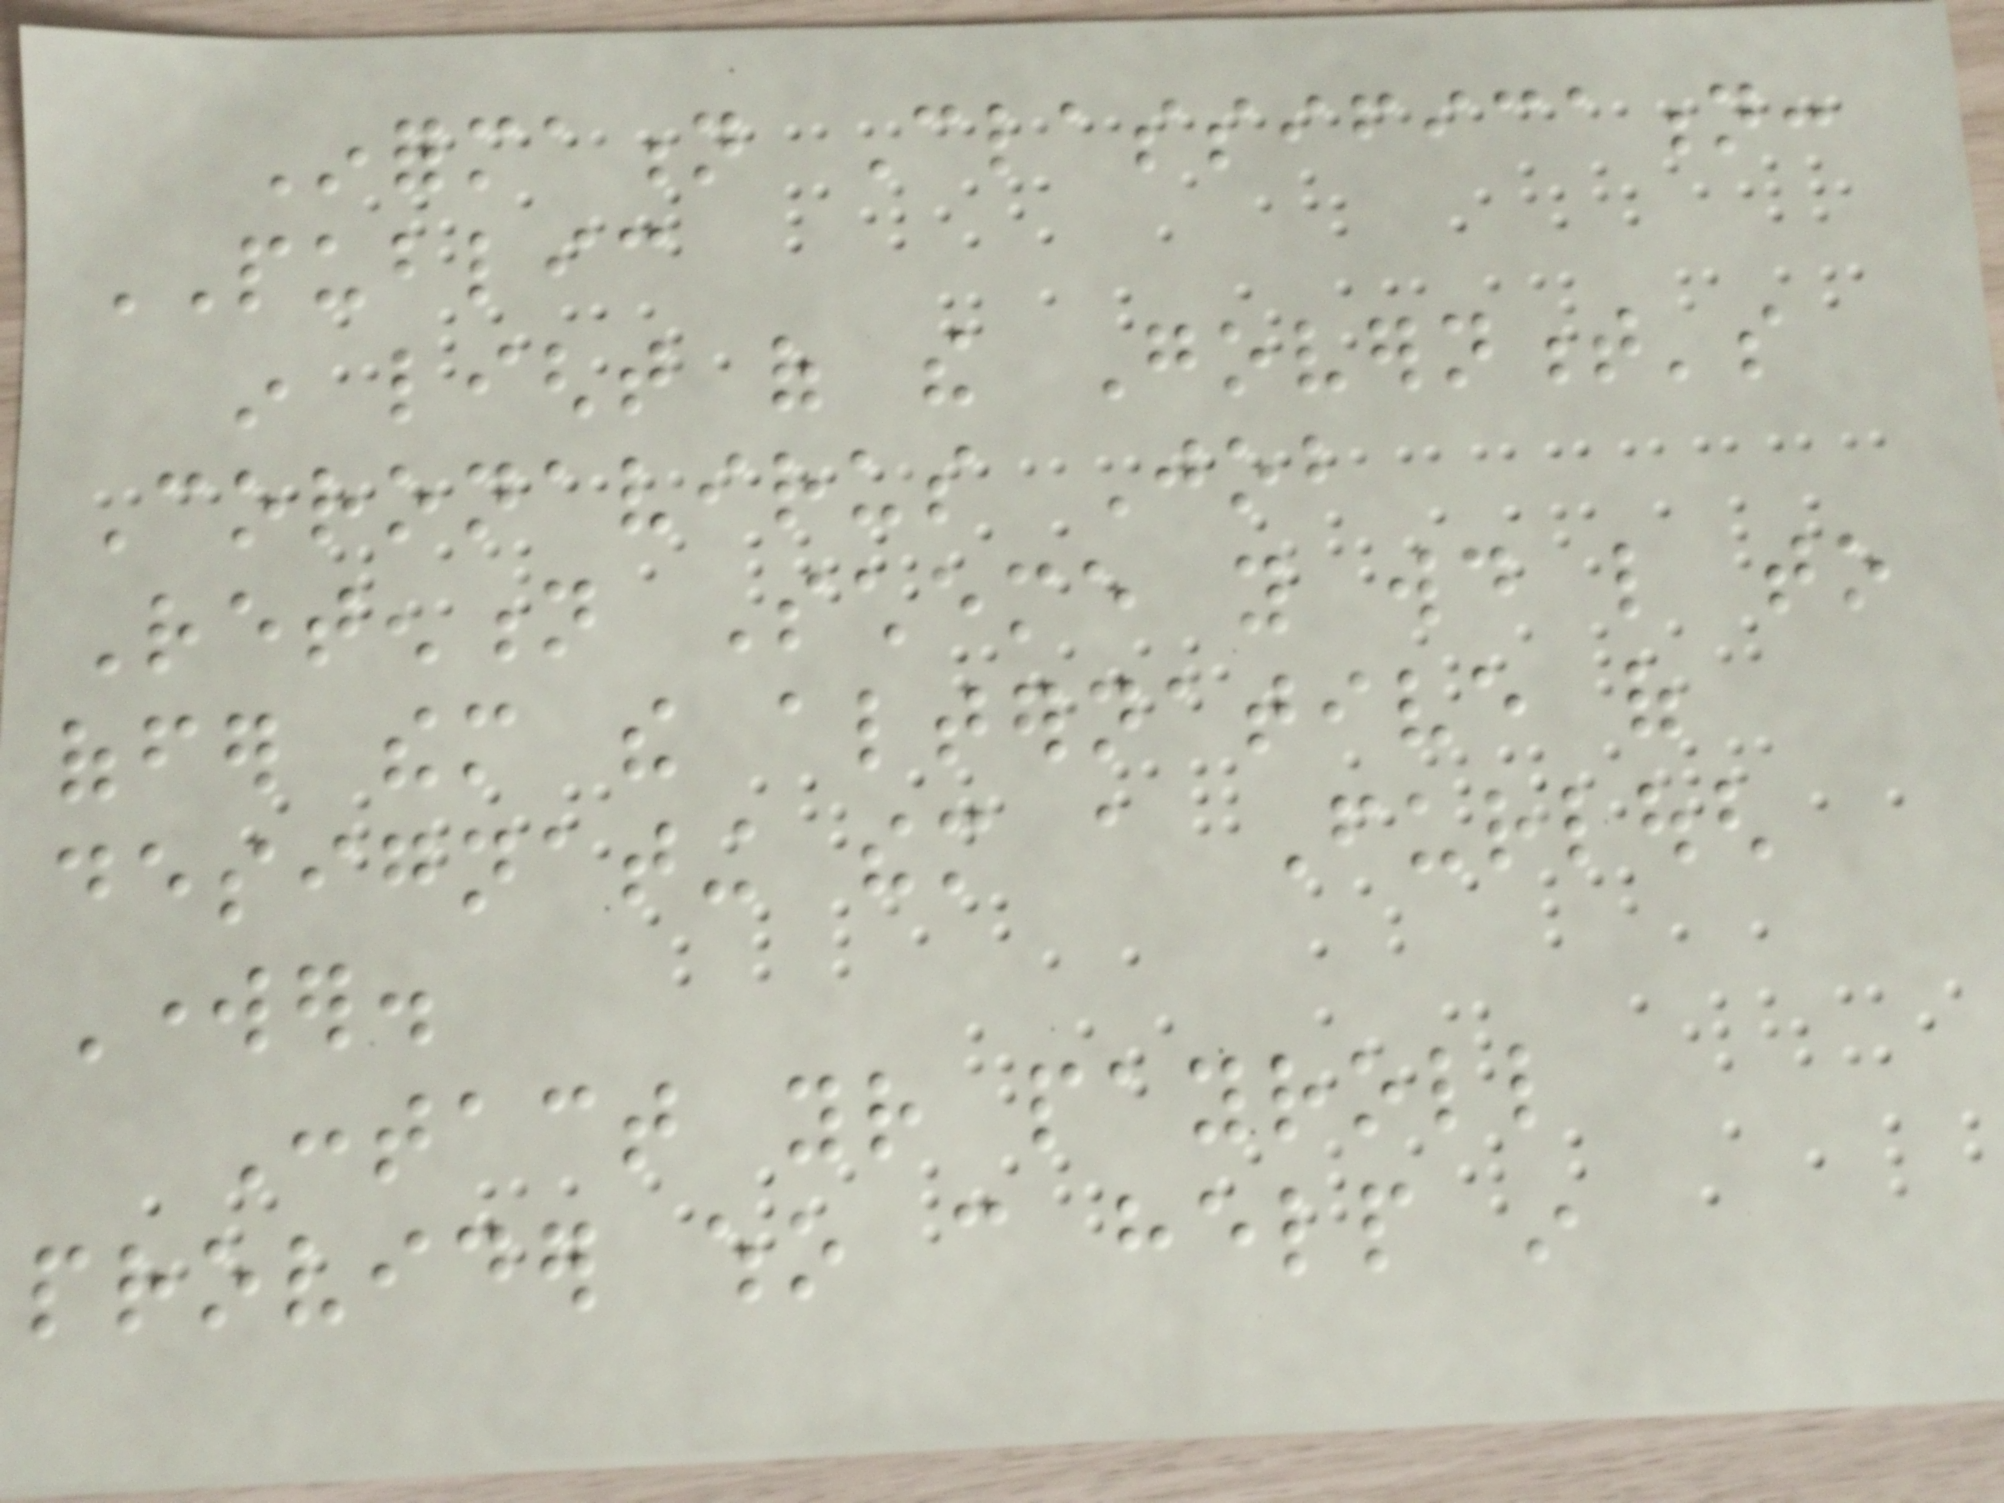Information Classification:
PUBLIC
in light of the Government's
Coronavirus Job
Retention Scheme you would like to
offer them the alternative of
designating them a Furlough
Worker.
Contact your payroll
provider who can help in
